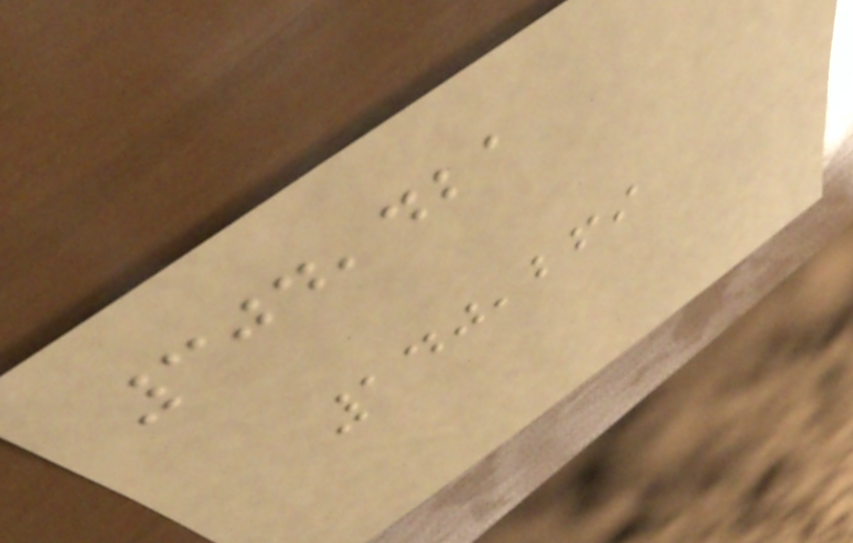304,421
140,269
